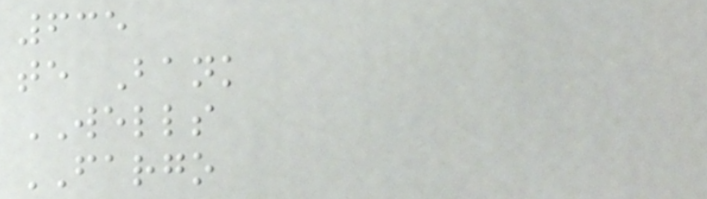635
te Bank
WELLS
FARGO
